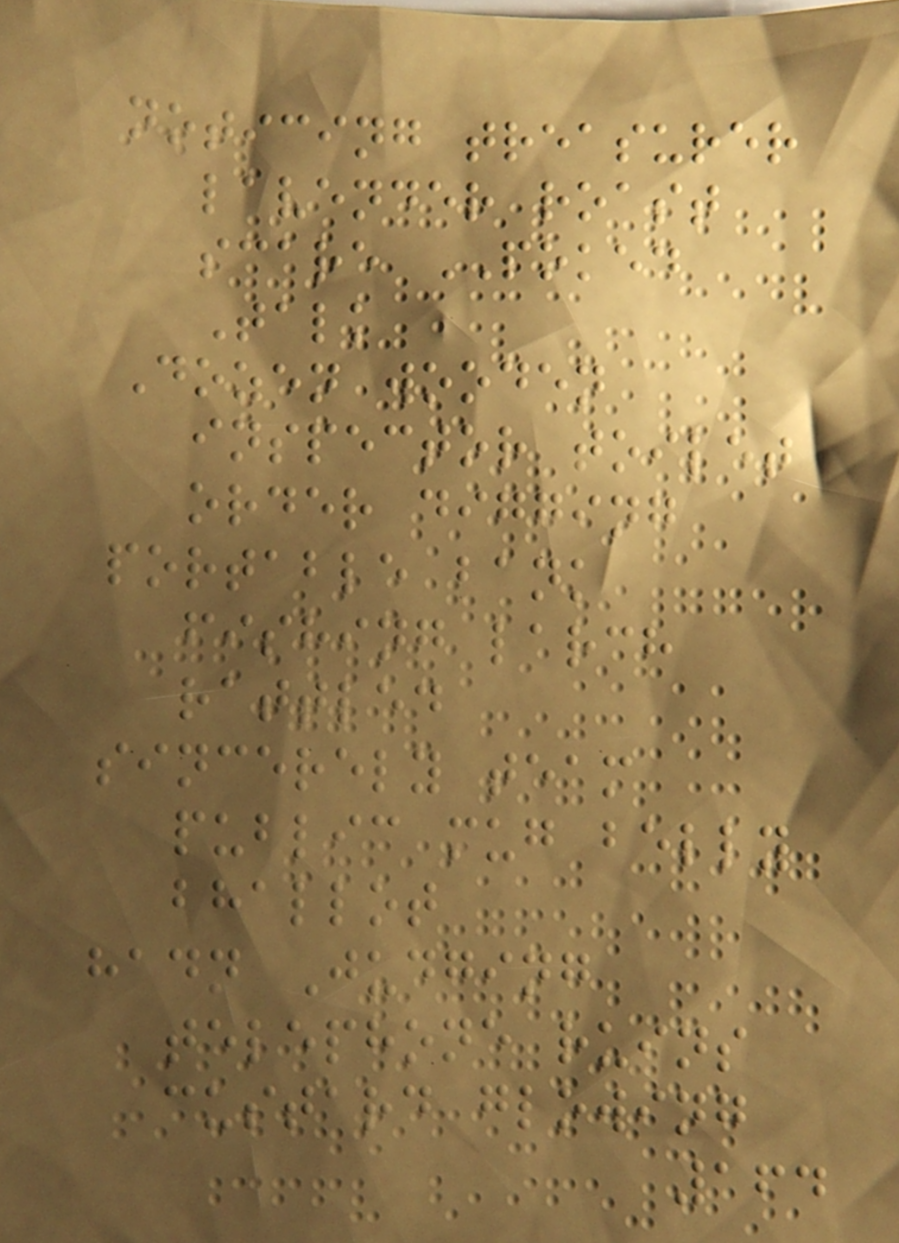noticing treasurer
lavender roast
scare POKED
Talk
Dozen wooden
inspector toilet
order digging
portable bank
fishing larch
rattled
sincerely team
public mug belly
bhallot
hadn Judging
telephone ruins
custard glowing
164
